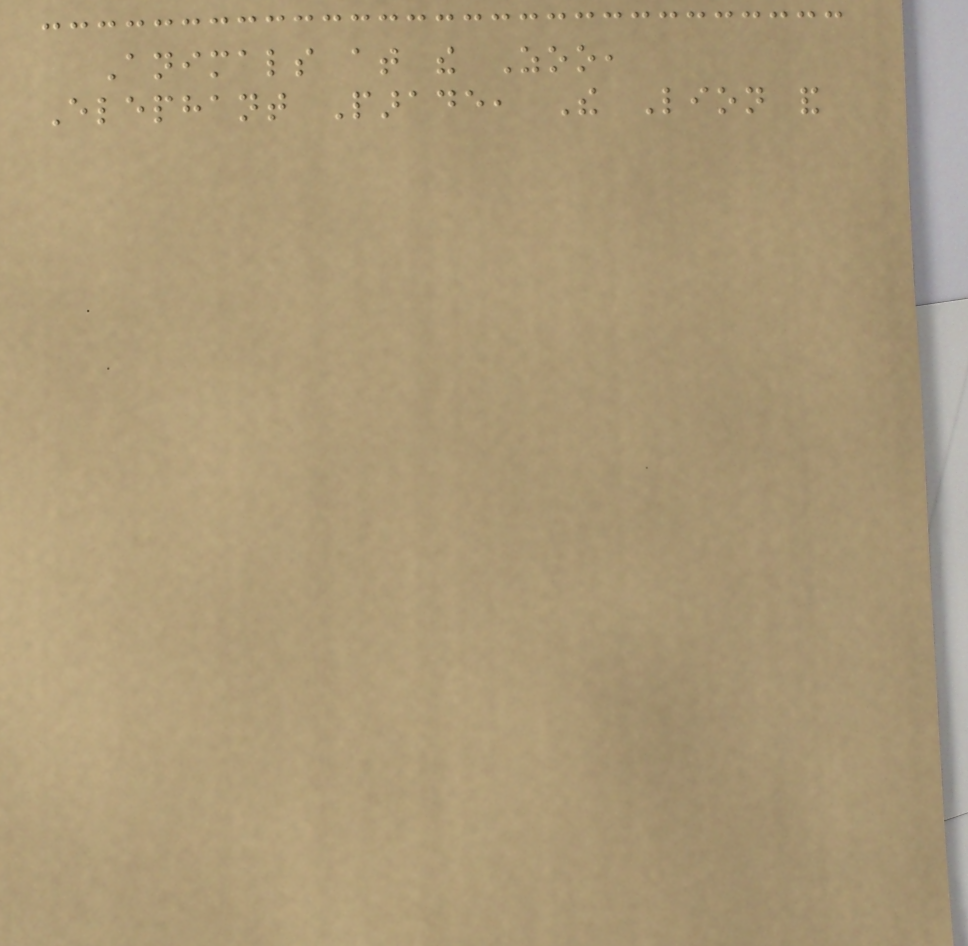Animals at the Zoo,
Elephant Parade, The Lion and
